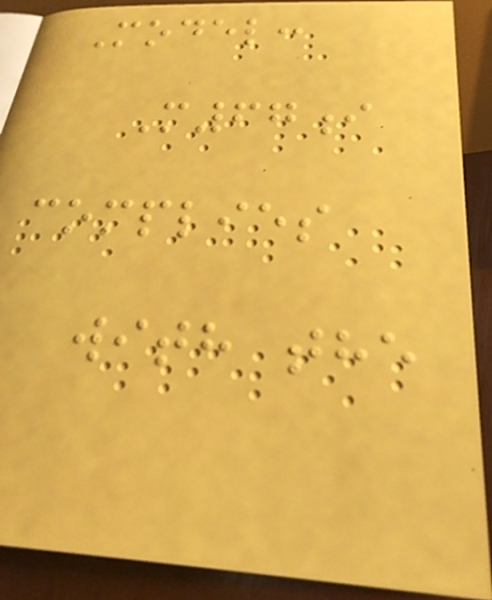Model:
M67i
complies
with the
